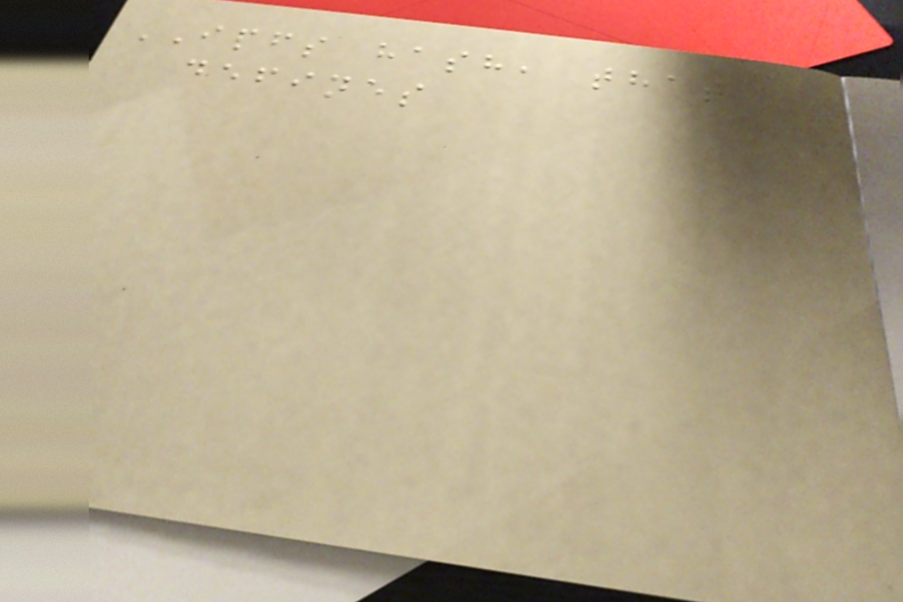IPFS hash, that
defines
